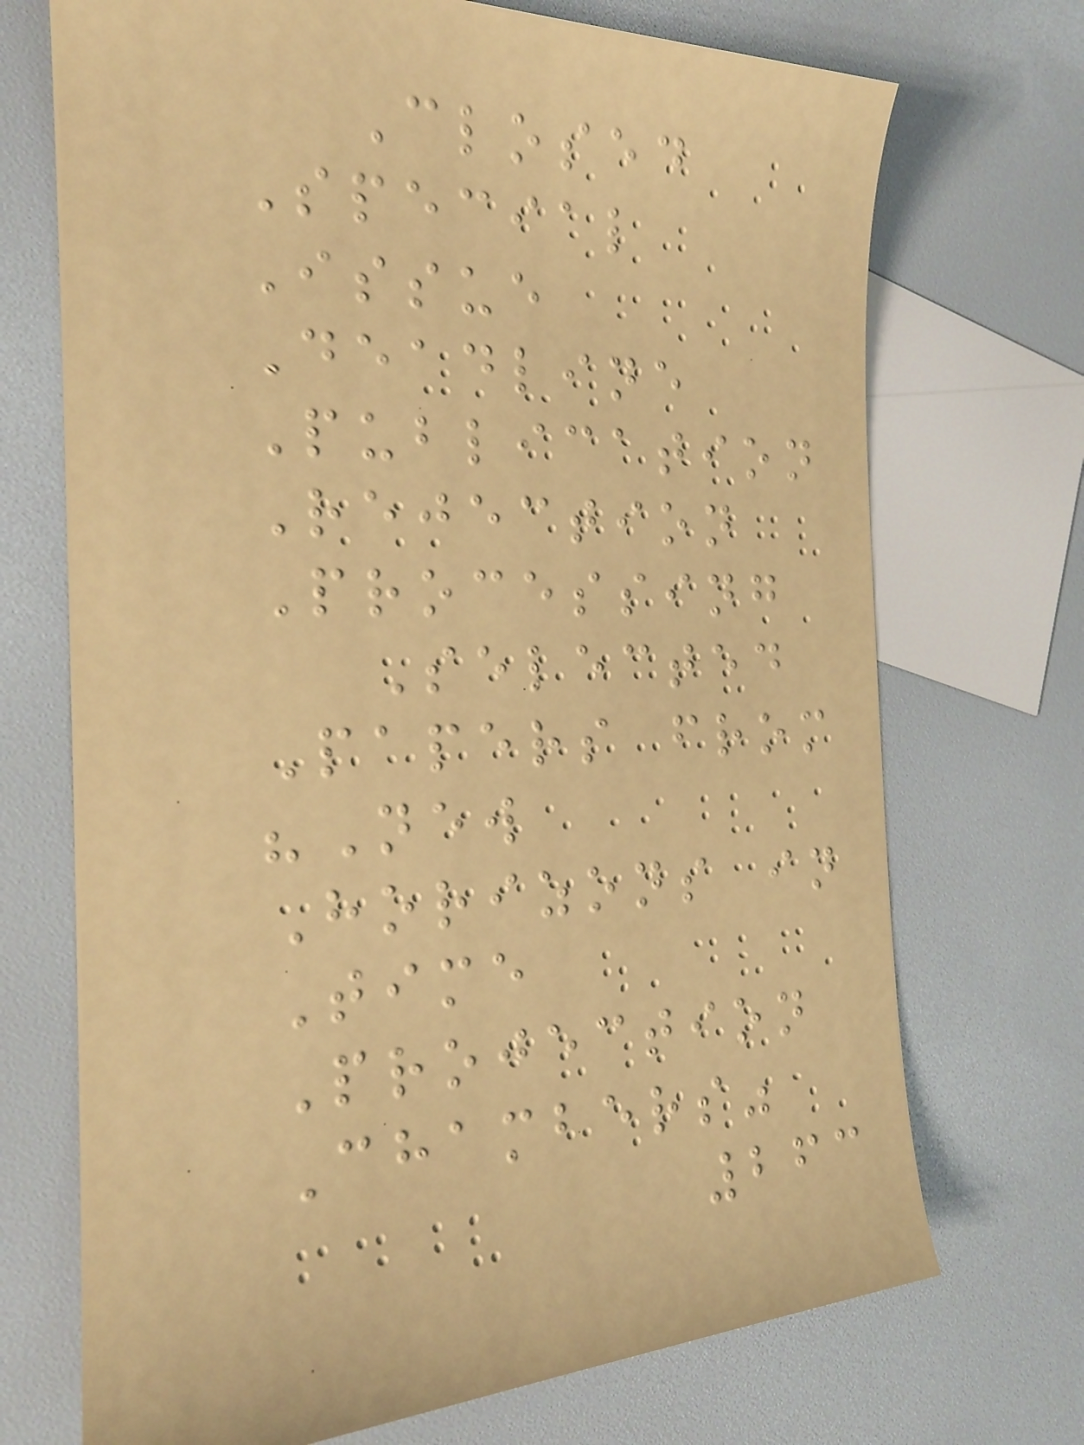Closed
Special
Issue
Deadline
Publication
Rejection
Processing
Selected
Papers from
"New
Horizons in
Time
Projection
Chambers"
263
